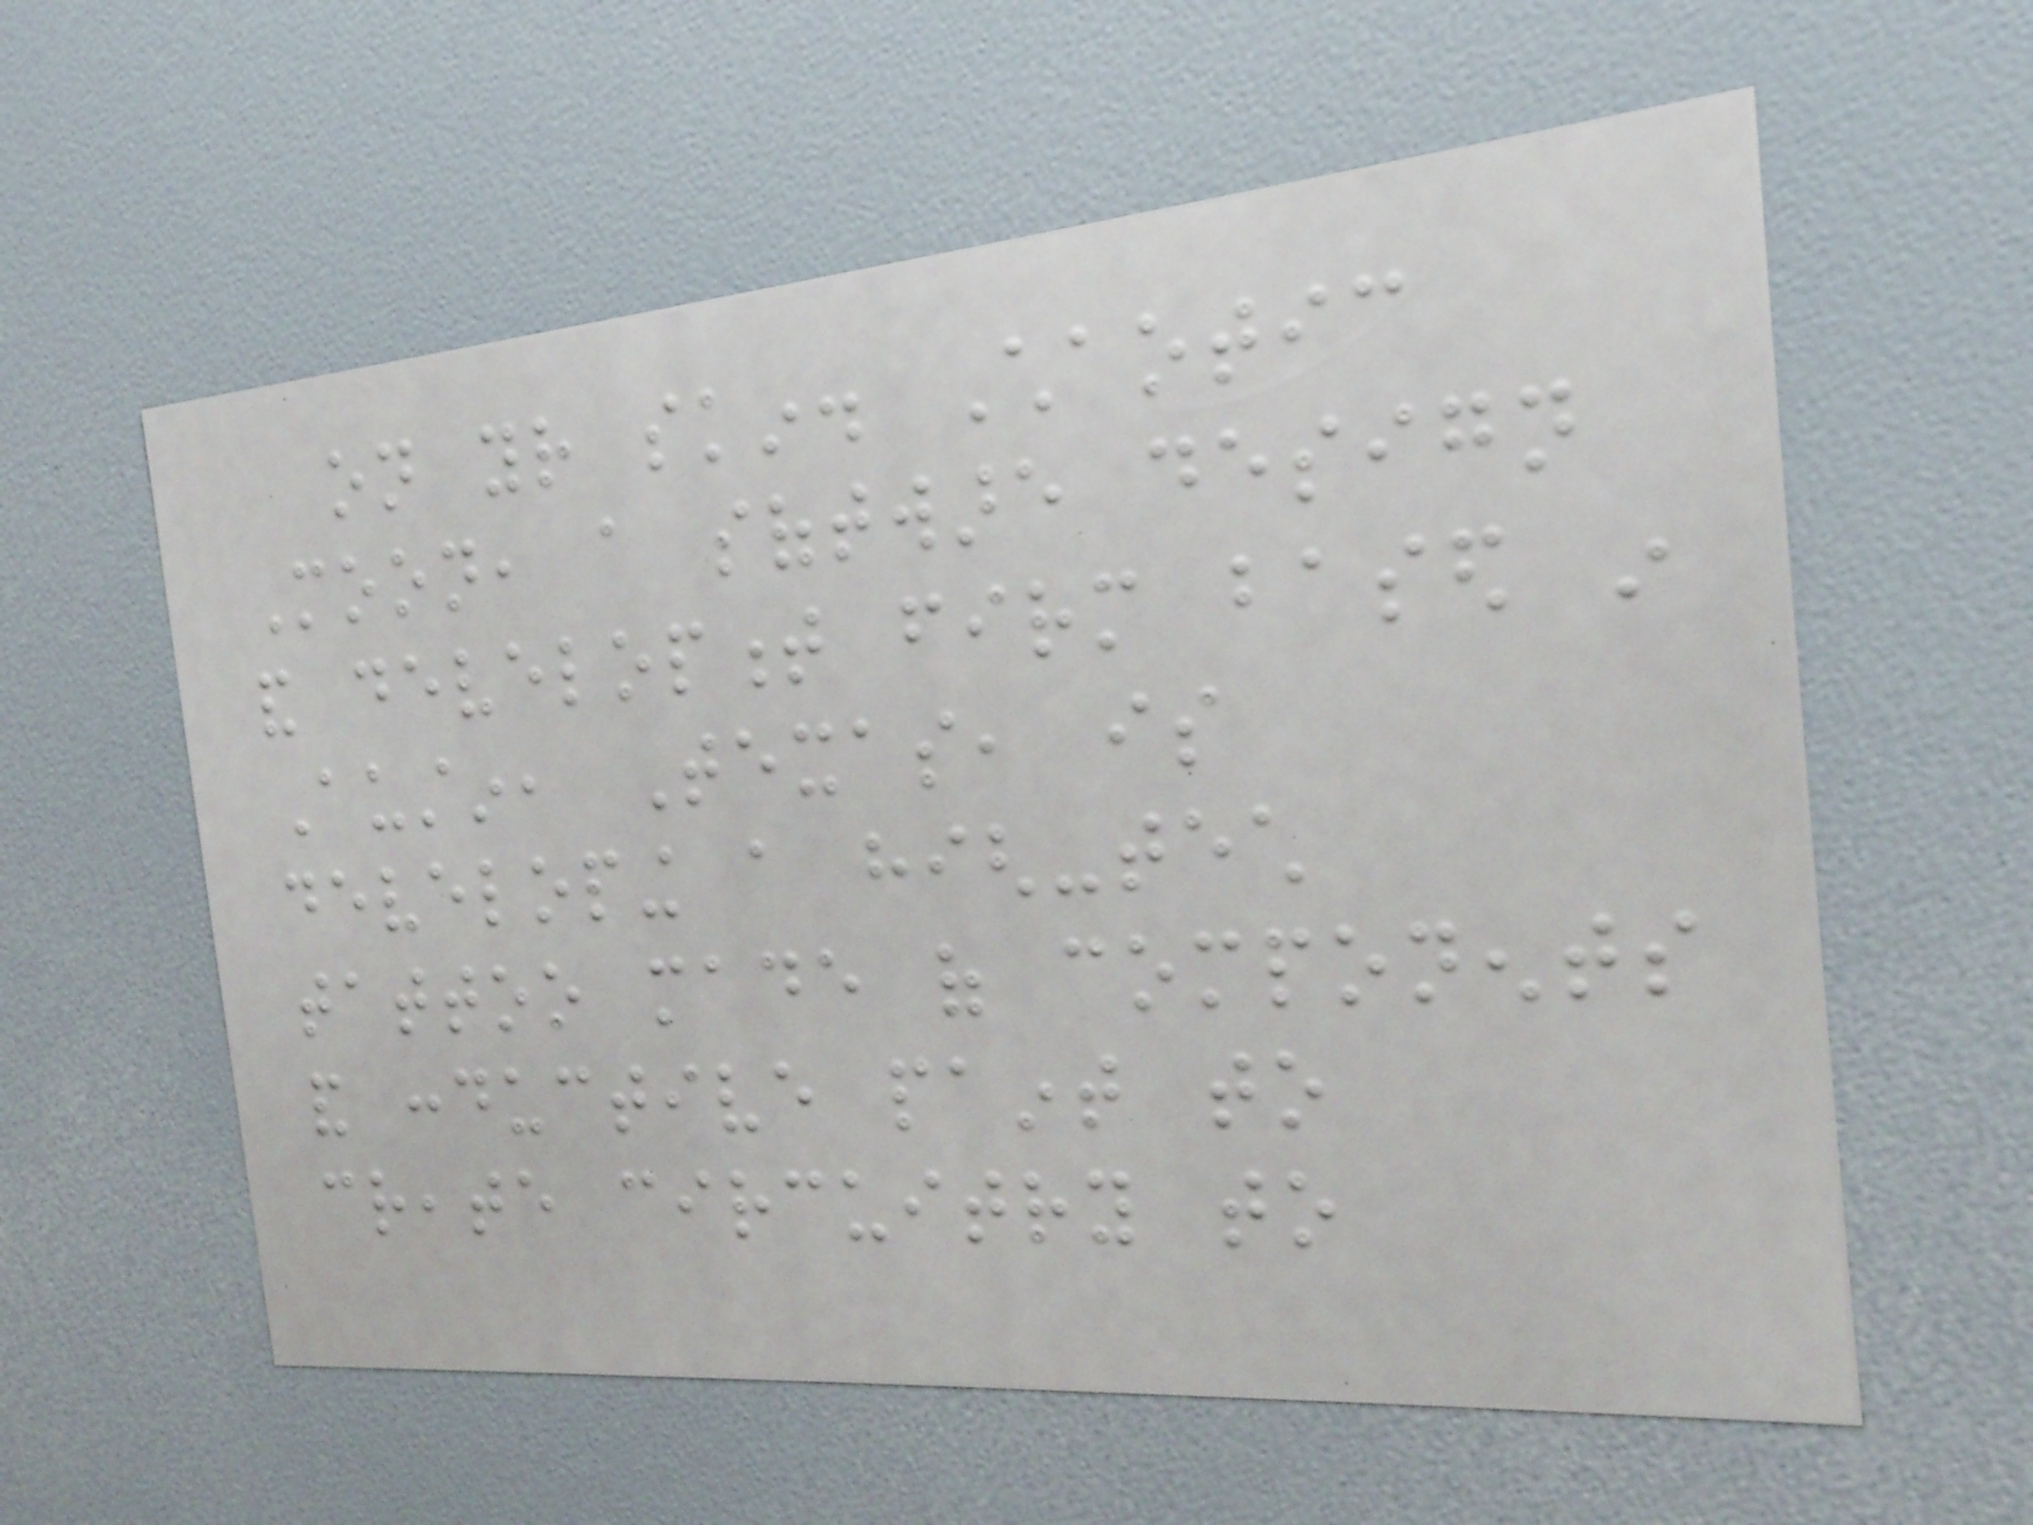on your skin. Chaotic
Moon, a software design
and development firm based in
Austin, Texas, is
developing a high-tech
tattoo made of components
and conductive paint to
create circuitry to
